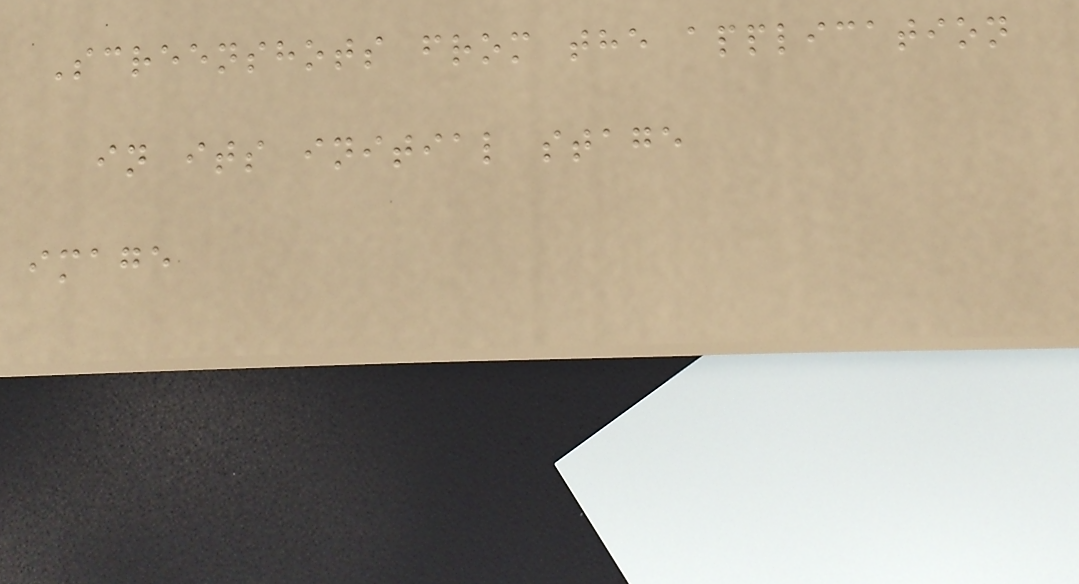Screenshots from the application
in its initial stage
image
